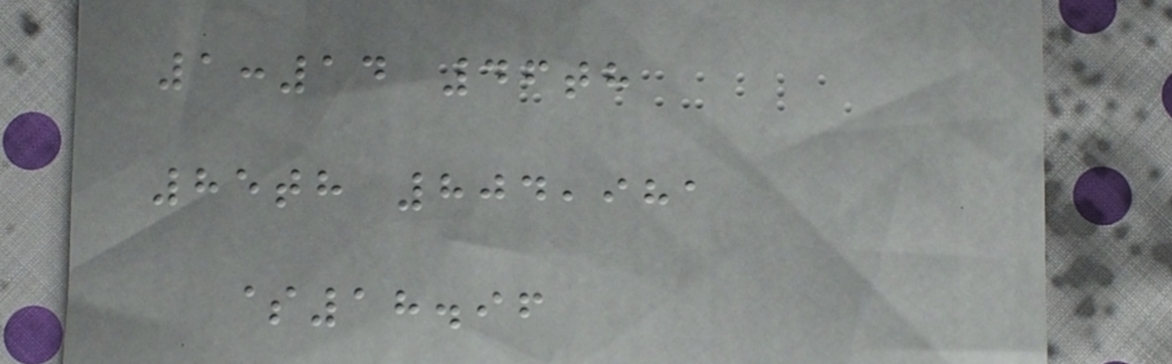1:14 46th
85th 804,981
$18.96
